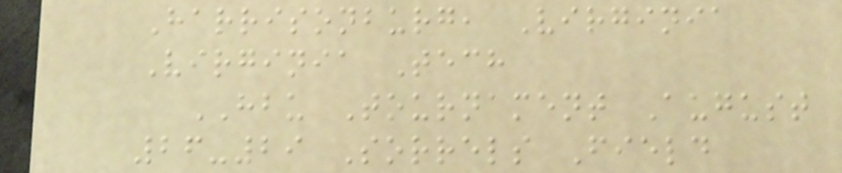Harrisonburg, Virginia
Virginia Tech
HBU Tournament August
26-29 Sorrels Field
